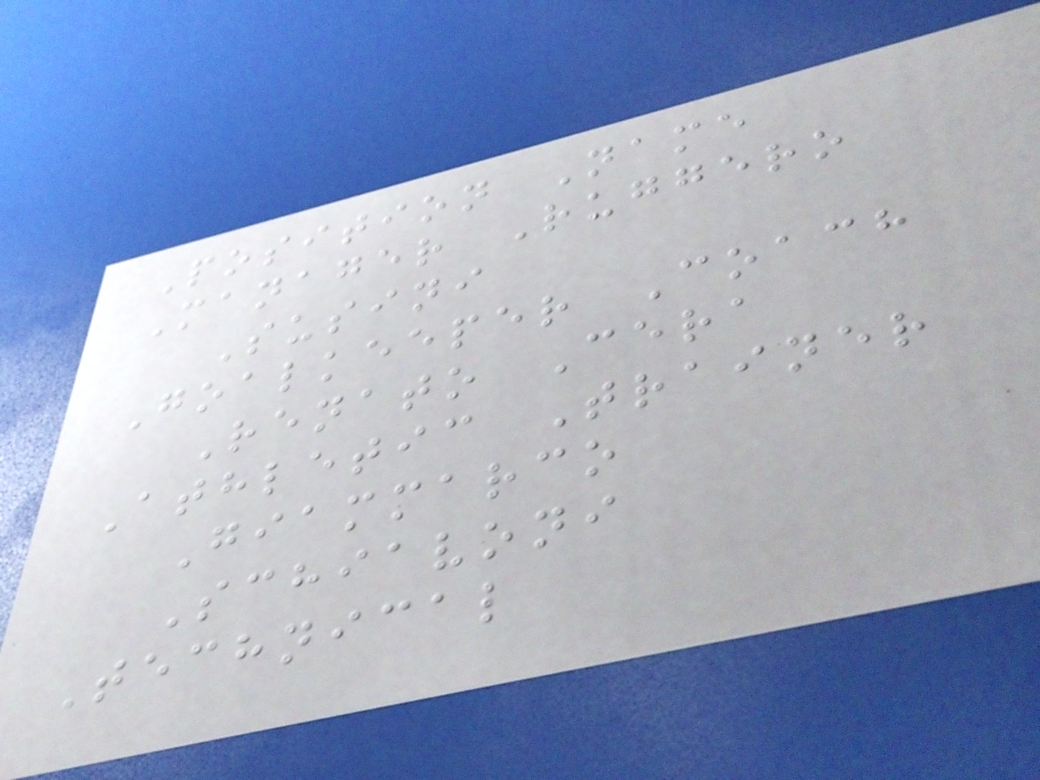Position Name
Manager Ruggero
Susini
Goalkeeper Coach
Renato Cera
Athletic Trainer
Giammarco
Schiavoni
Technical
